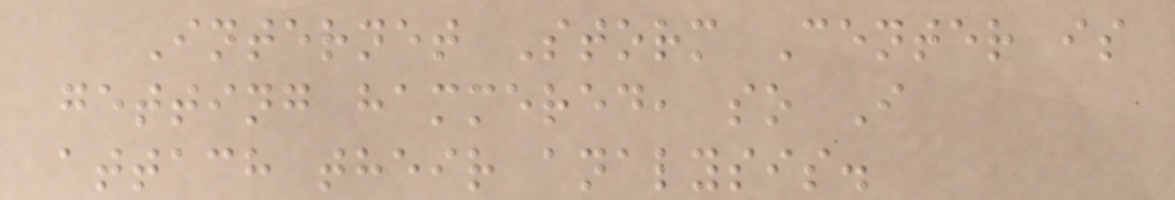Internet Storm Center is
getting hammered, so I
attach their analysis.
